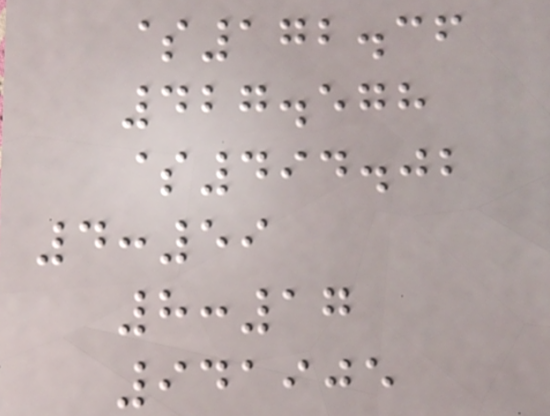$172.36
427.578
$494.02
4:59
8:17
941905
